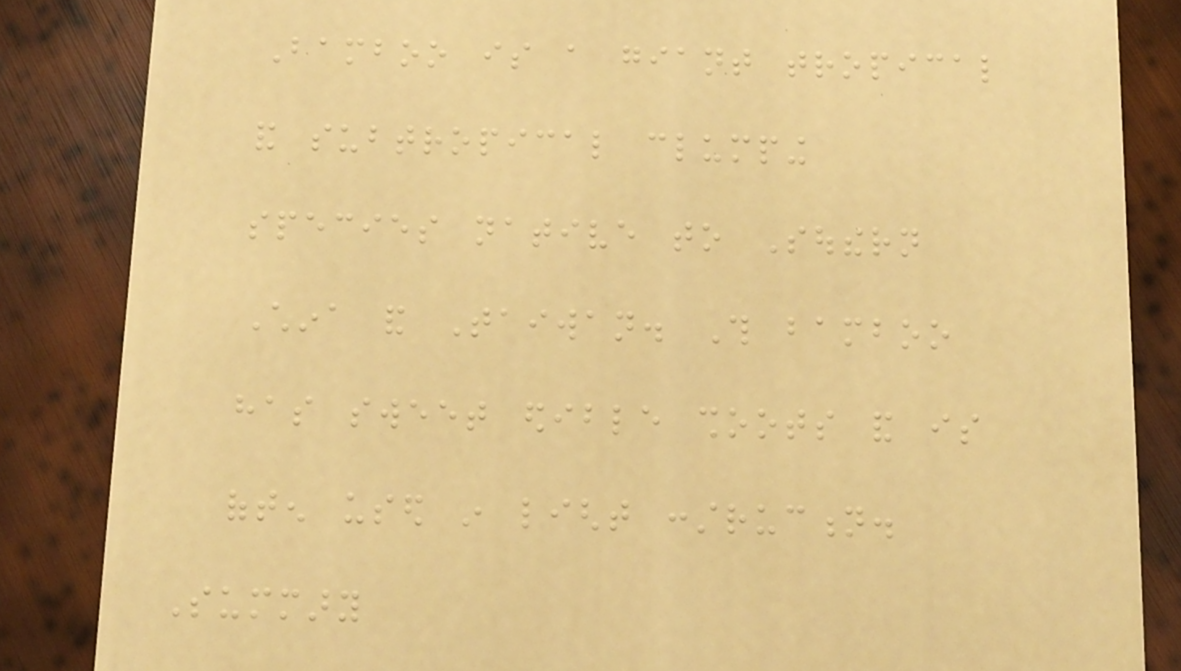Bamboo is a giant tropical
and subtropical clumping
species native to Southern
China and Taiwan. This bamboo
has sweet edible shoots and is
often used in light construction.
Summary
